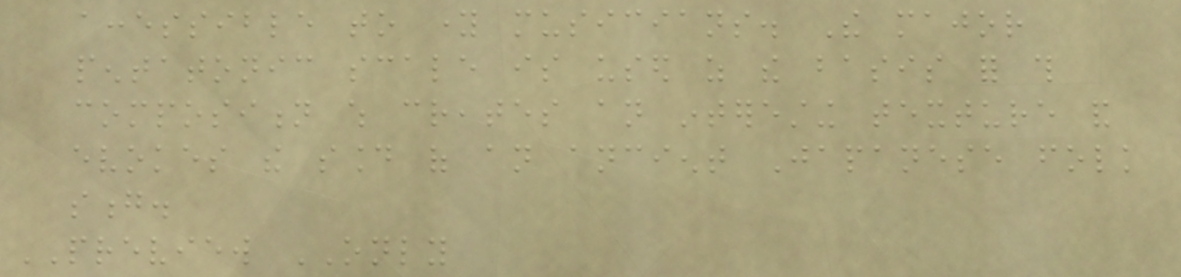accessible to young musicians. The major
pentatonic scale is used as the basis for this
composition which creates an interesting texture and
evokes the sound of an ancient Japanese folk
song.
PREVIEW ONLY
